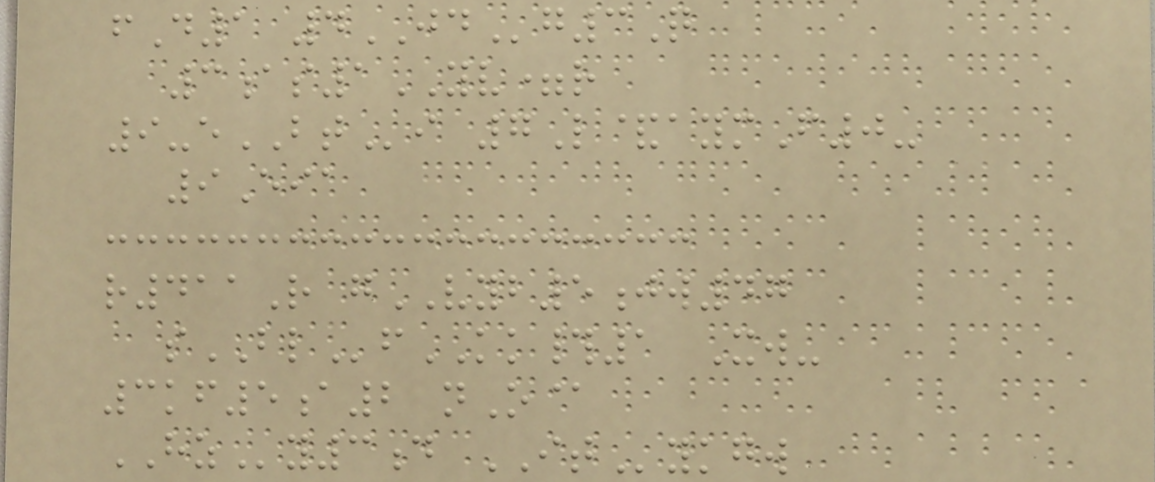fD1 4JDg3Q
3as1YV=r
9-eBTi 7L&aymF0-
9Eia
r411R gVYB5jw47
sBLfKK#1 Xw-
3kf5a2 nO@
HZy3d ITykgw
